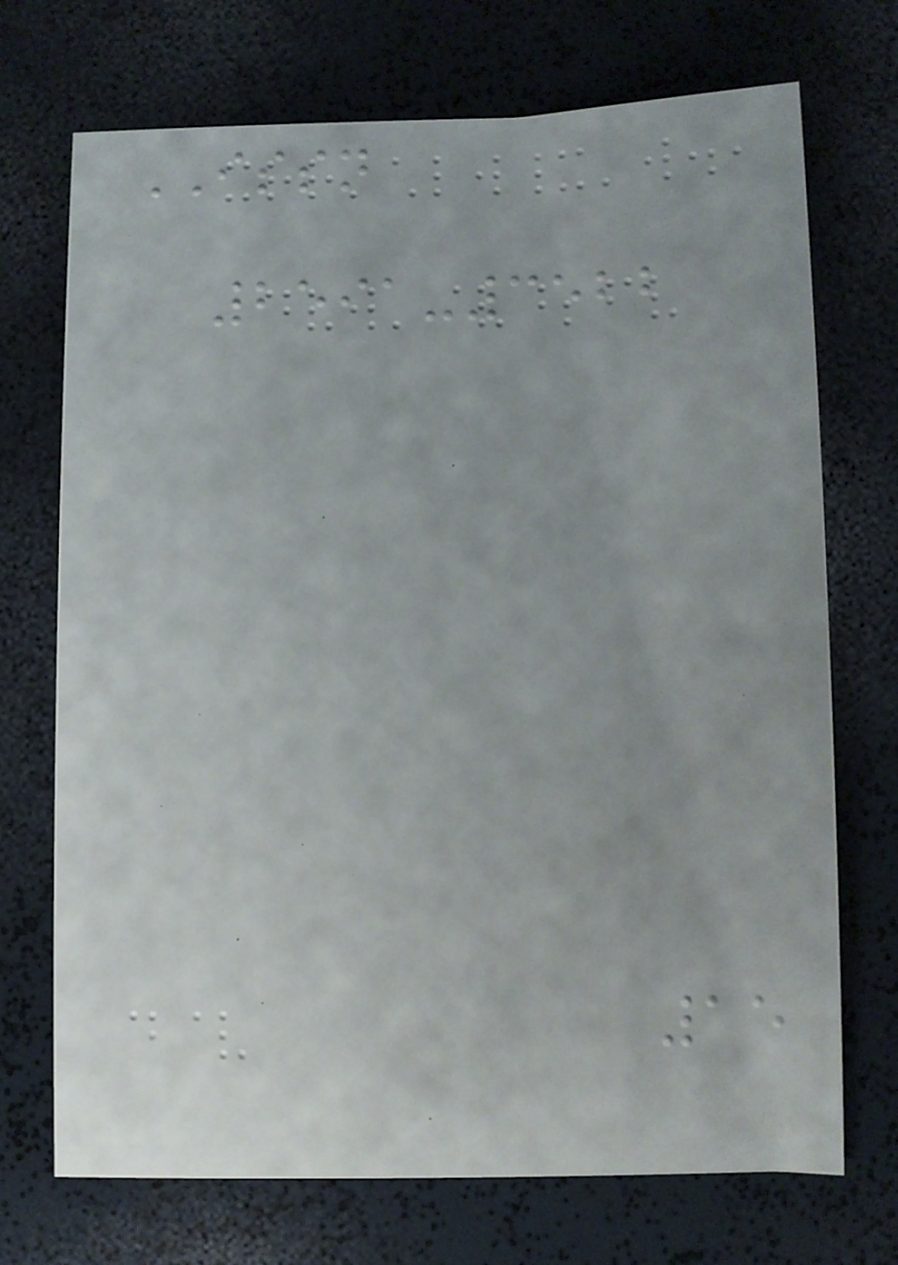ISSN
2591-3522
15
